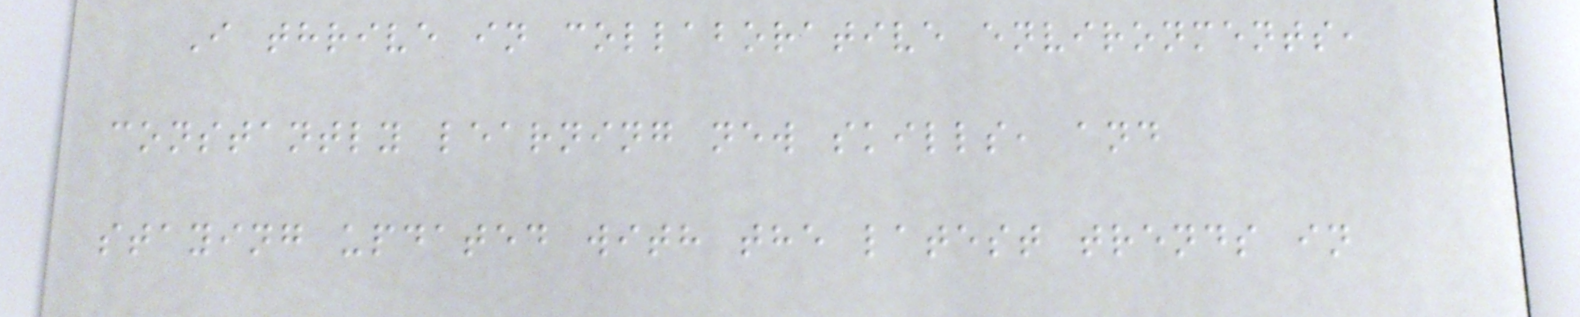I thrive in collaborative environments,
constantly learning new skills, and
staying updated with the latest trends in
